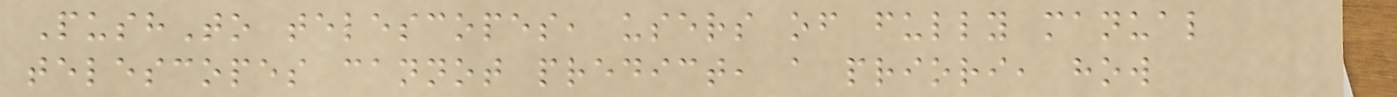PushTo telescopes, users of fully manual
telescopes cannot predict, a priori, how
